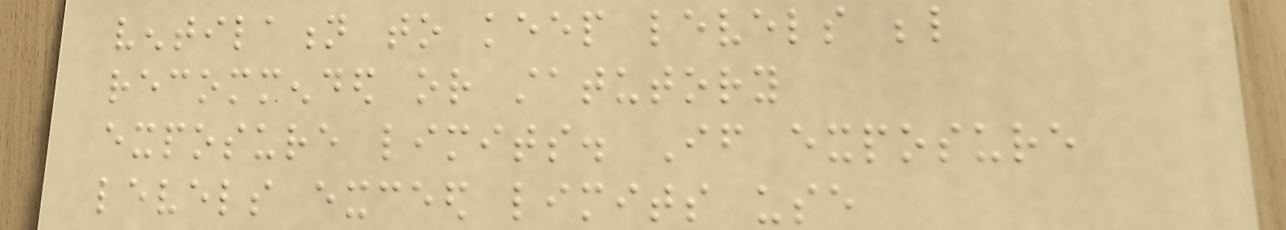ventilation to keep levels below
recommended or statutory
exposure limits. If exposure
levels exceed limits use
